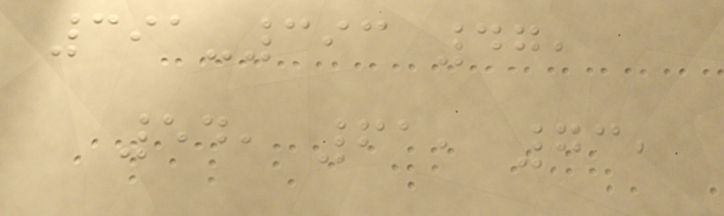391-393 47,
54, 61, 73,
